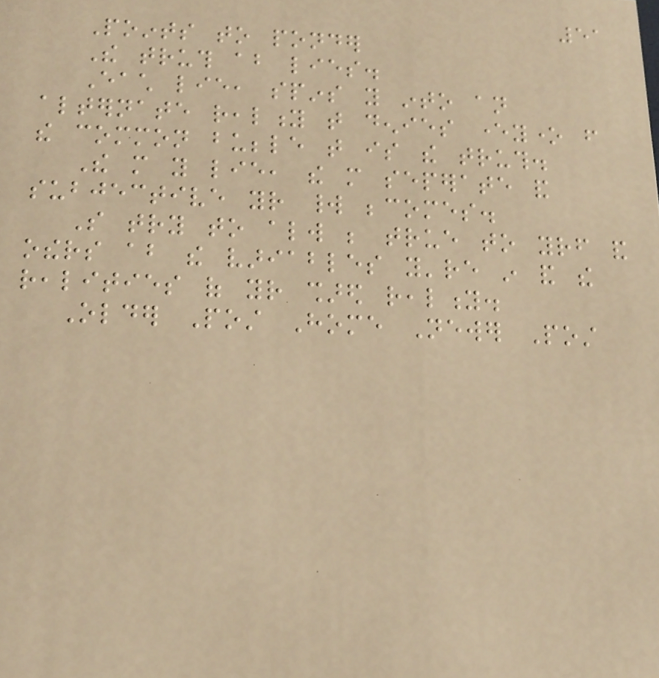51
Points to ponder
The truth about lies.
Each lie, spins you into an
alternate reality that denies everyone from
the common bubble that is the truth.
The more you lie, the more seperate and
subjective your world becomes.
So try to always be true to yourself and
others about the variables you're in and the
realities of your shared reality.
Older Post Home Newer Post
